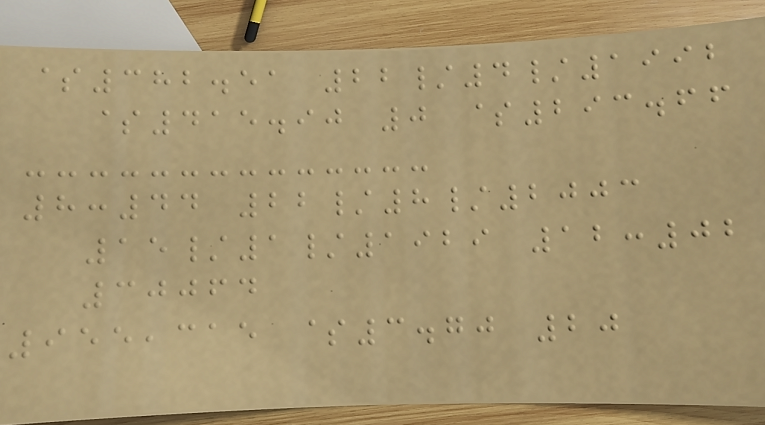$382.51 22/4/1992
$415.90 0 $293.66
8:44 22/8/2003
15/1/1929 12:02
30064
955,315 $3.70 20
